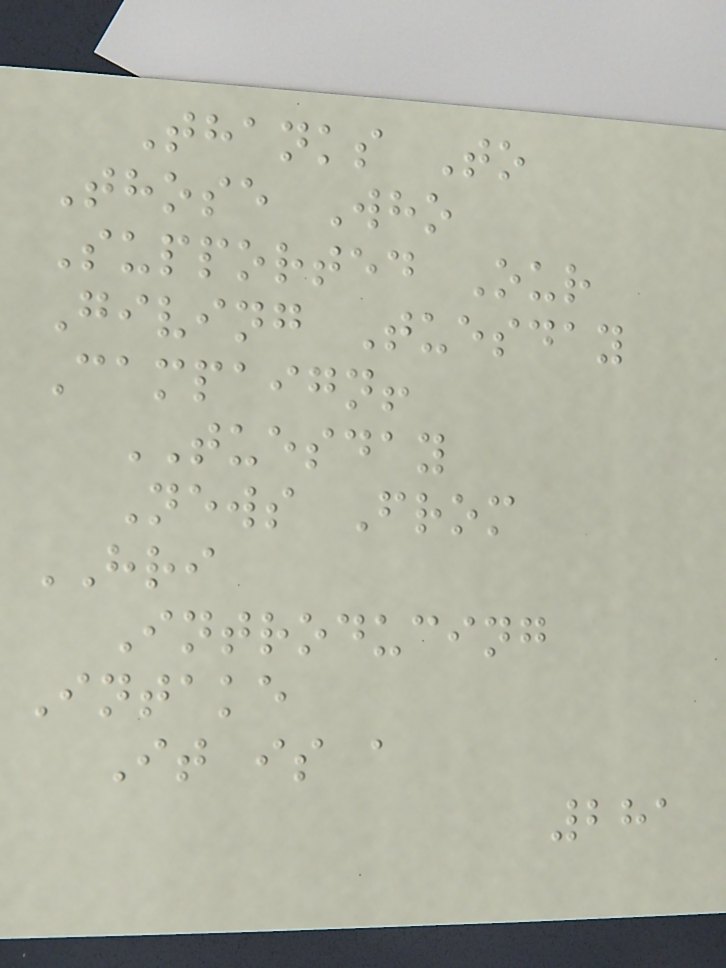Thanks To
Those Who
Supported Our
Giving Tuesday
Campaign!
TUESDAY
News From
HRI
Introducing
Intake
It is a
281
